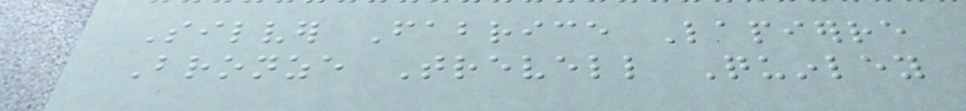Silver Fabrice Lapierre
Bronze Trevell Quinley
